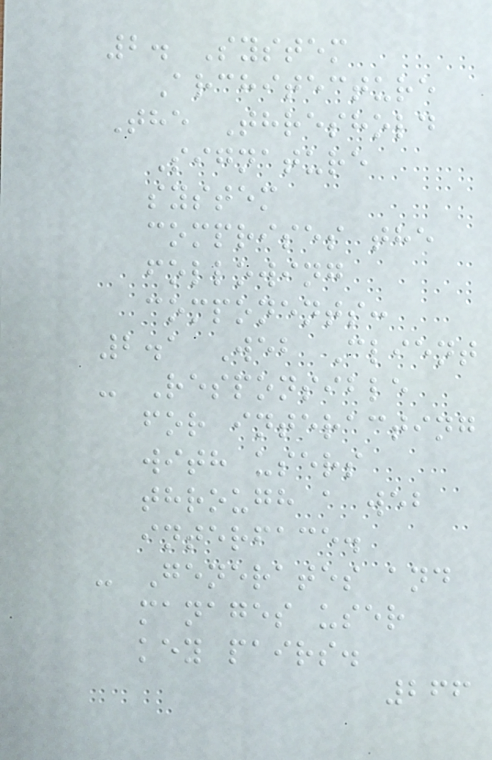2. System
Architecture
The Threshold
Signature
system
comprises the
following
components:
2.1 Web Client
- Responsible
for interacting
with users
through a web
interface.
- Generates and
manages user
key pairs.
266
